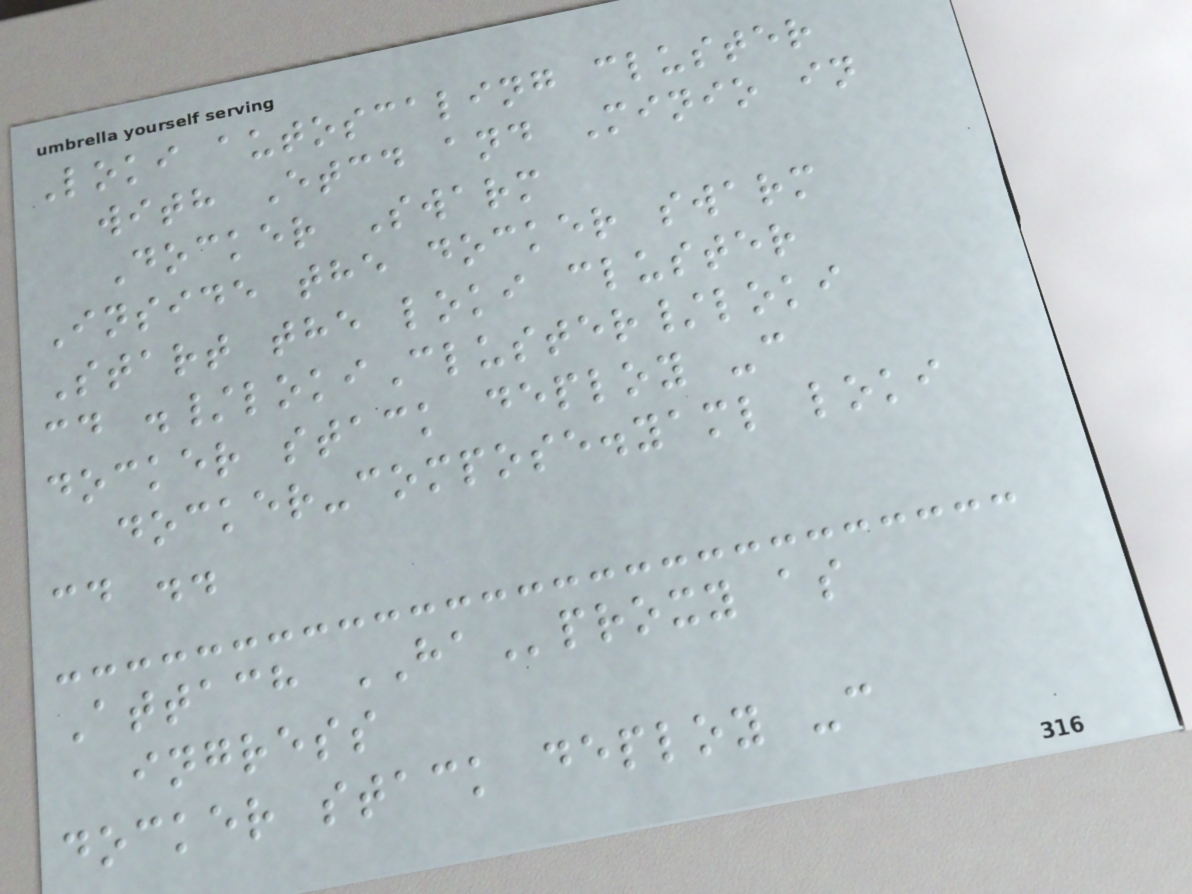Loki autoscaling cluster
with Etcd and Minio in
Docker Swarm
Inside the docker swarm
Start the loki cluster
cd ./lokiCluster/loki
docker stack deploy -c
docker-compose.yaml loki
cd ..
Attach HAproxy as
ingress
docker stack deploy -c
